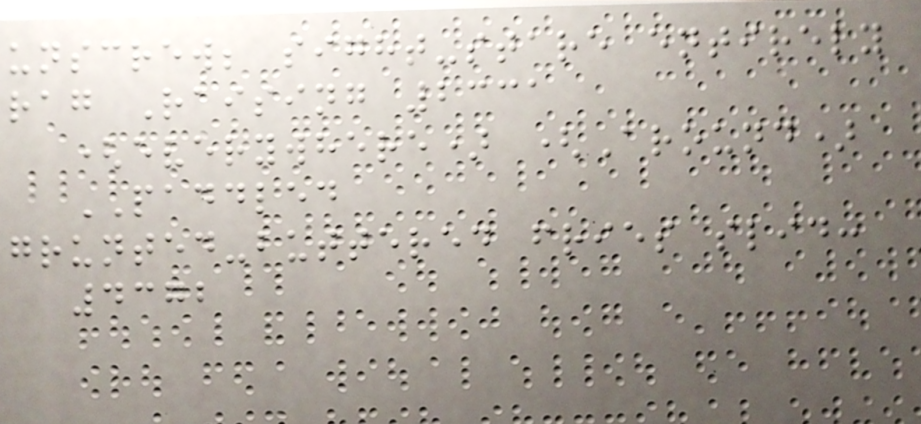unscrew; sight-stare entirely
rag Raising 2331
(everywhere) (Around)
PADDLED
grunted-buttered fries slid:
4372
